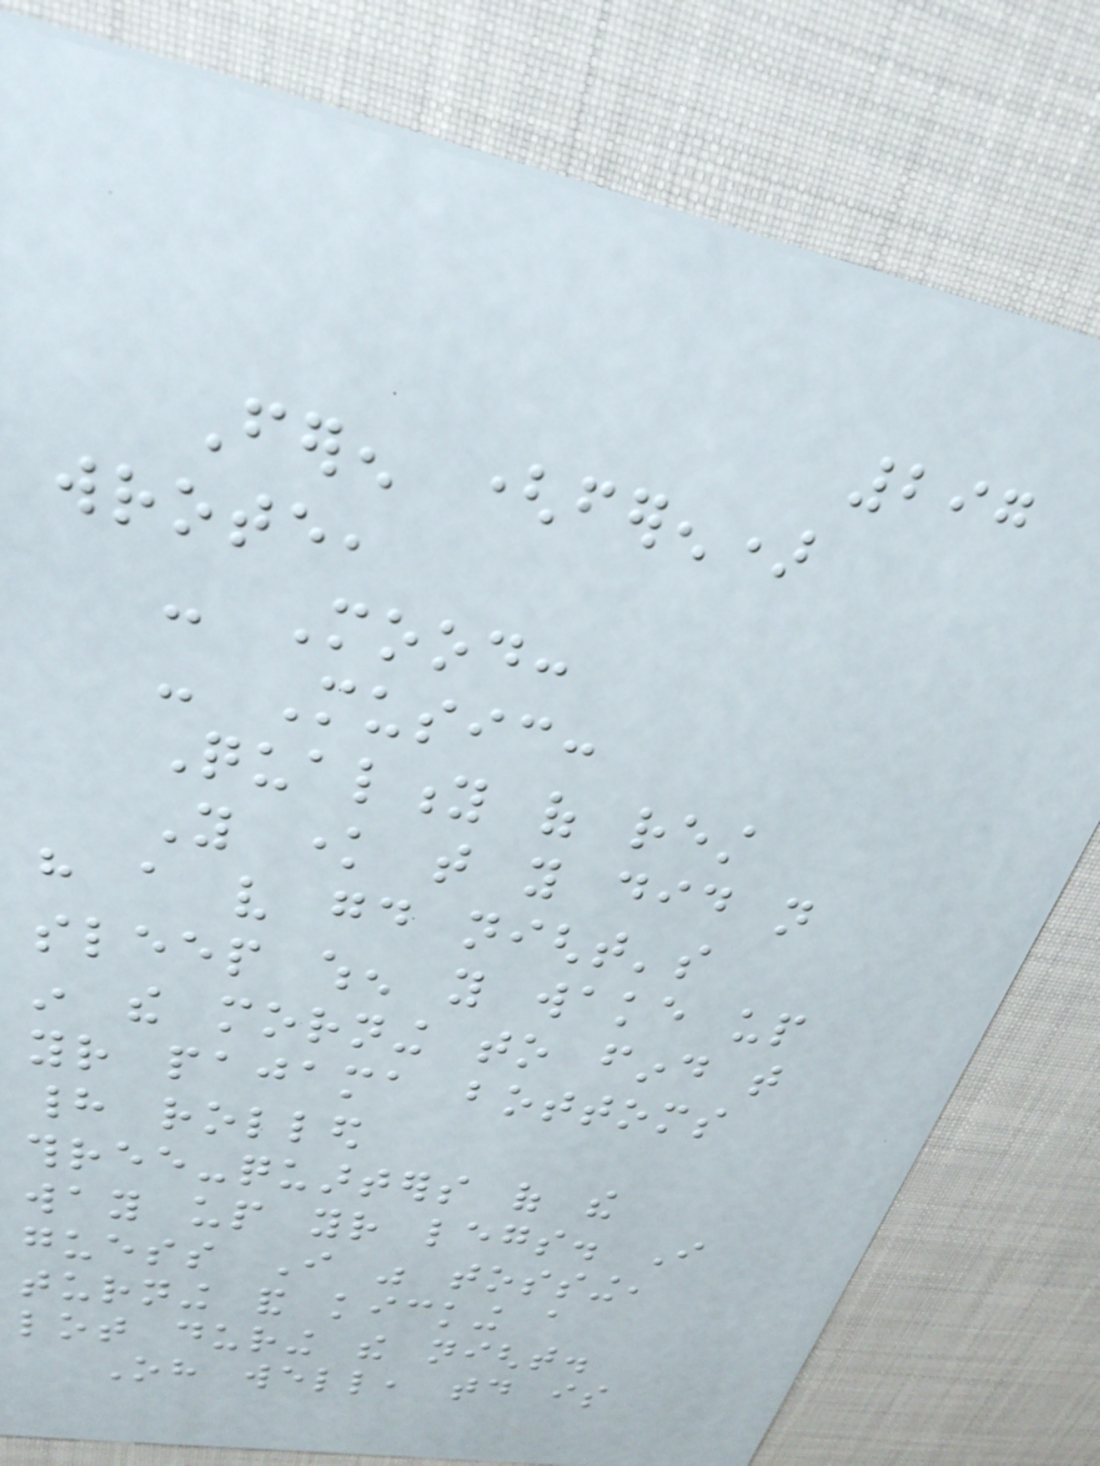297
Feren (feren)
wrote,
- Mood:
- Music:
Quality of rest
You know that you did not
have a very good night's
sleep when you wake up
in the morning to find that
your pajama bottoms
had rolled
three-quarters of the
way up your legs. I
guess I was tossing,
turning and kicking a
lot during the night.
Oh well, today is
